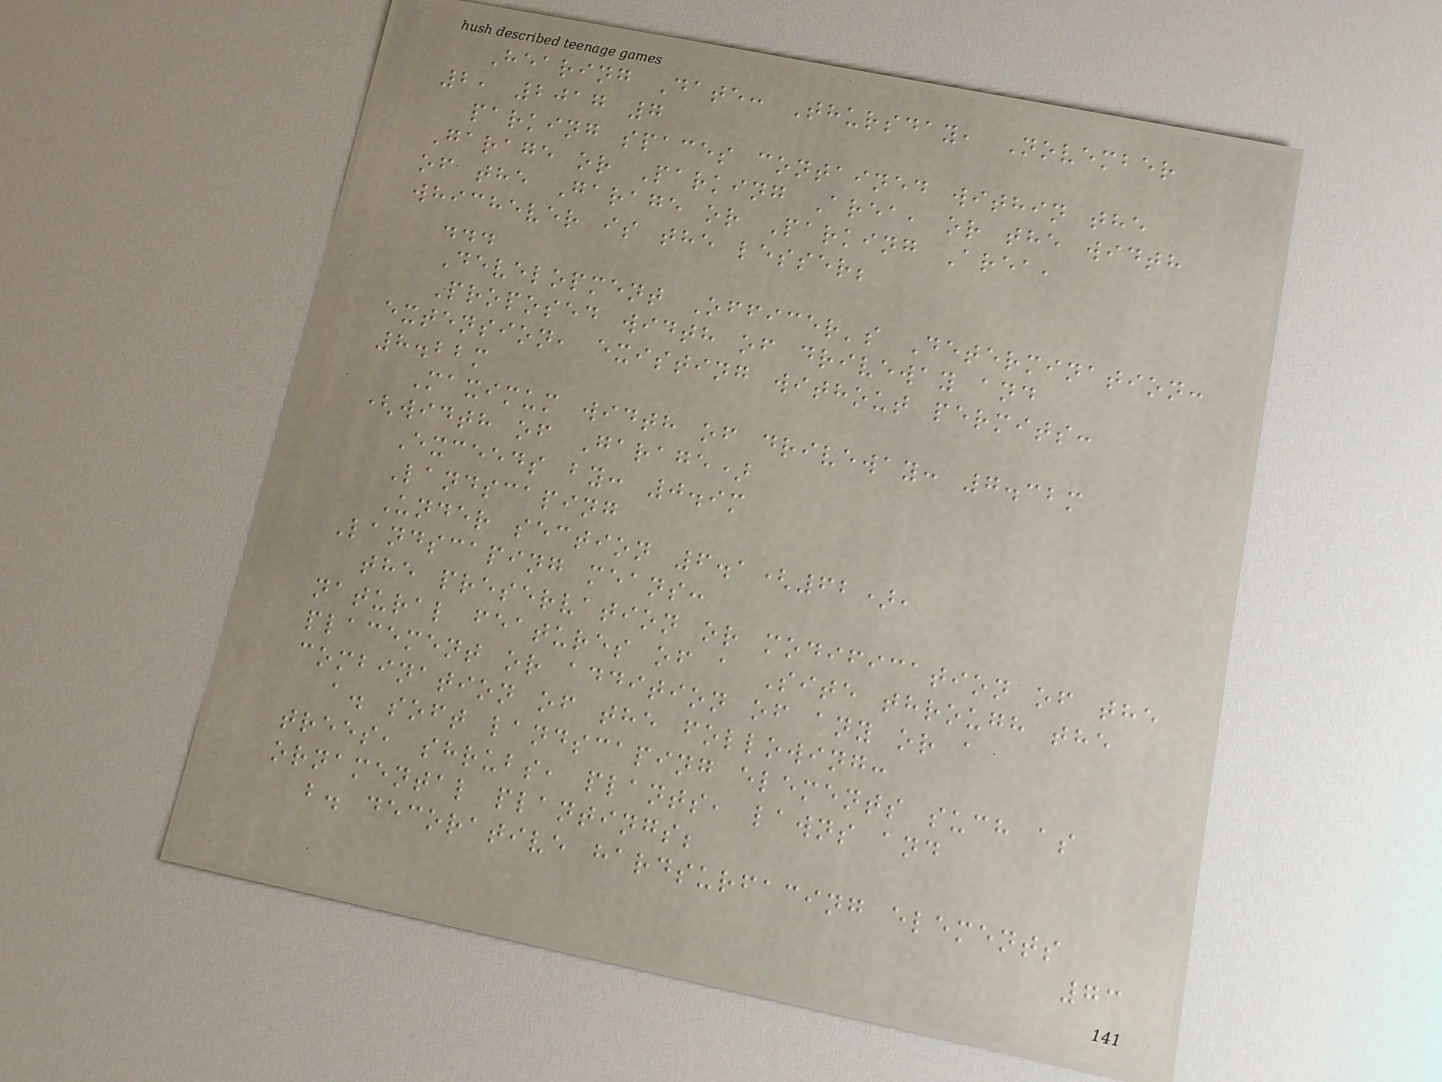Hearing Date: Thursday, November
2, 2017 7
parking spaces contained within the
Garage or Parking Area, or the width
of the Garage or Parking Area,
whichever is the lesser;
...
Development Officer's Determination:
Proposed width of driveway and
extension, existing without permits:
8.22m
Maximum width of driveway: 7.32m
(width of Garage)
Exceeds by: 0.9m
Landscaping
Under section 6.1(62),
Landscaping means:
the preservation or modification of the
natural features of a Site through the
placement or addition of any or a
combination of the following:
a. soft landscaping elements such as
trees, shrubs, plants, lawns and
ornamental plantings;
b. decorative hardsurfacing elements
73
